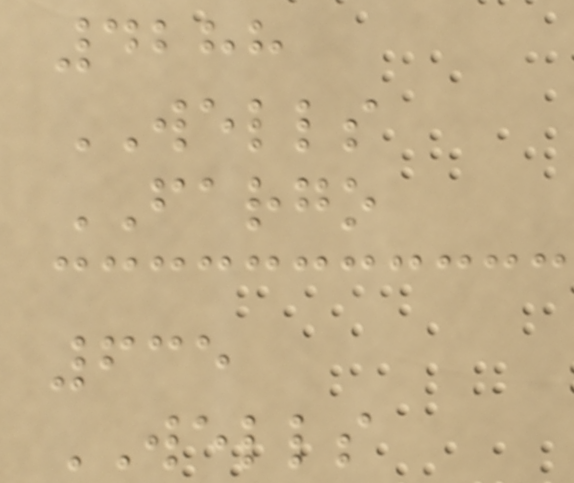4288
WELLS
FARGO
635
WELLS
